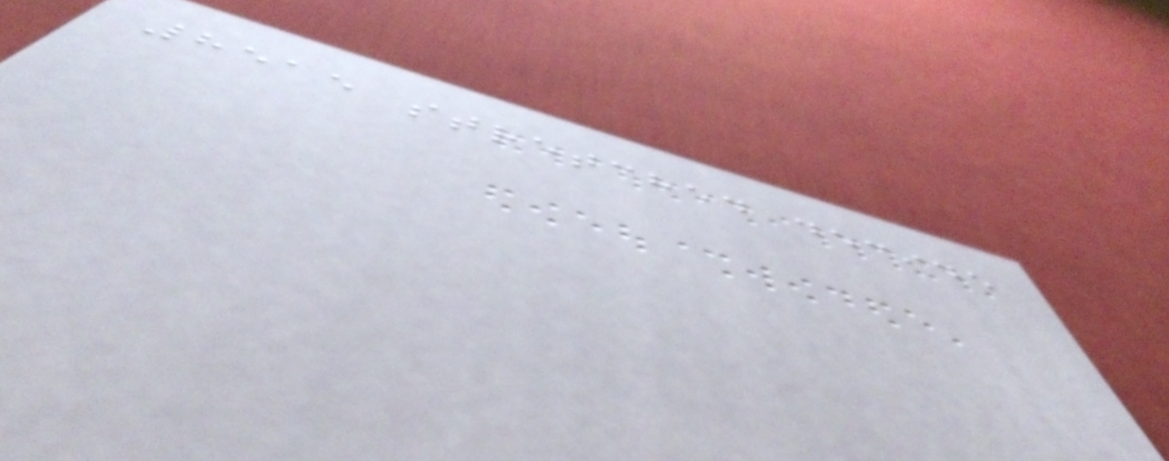8515 stretched decide
